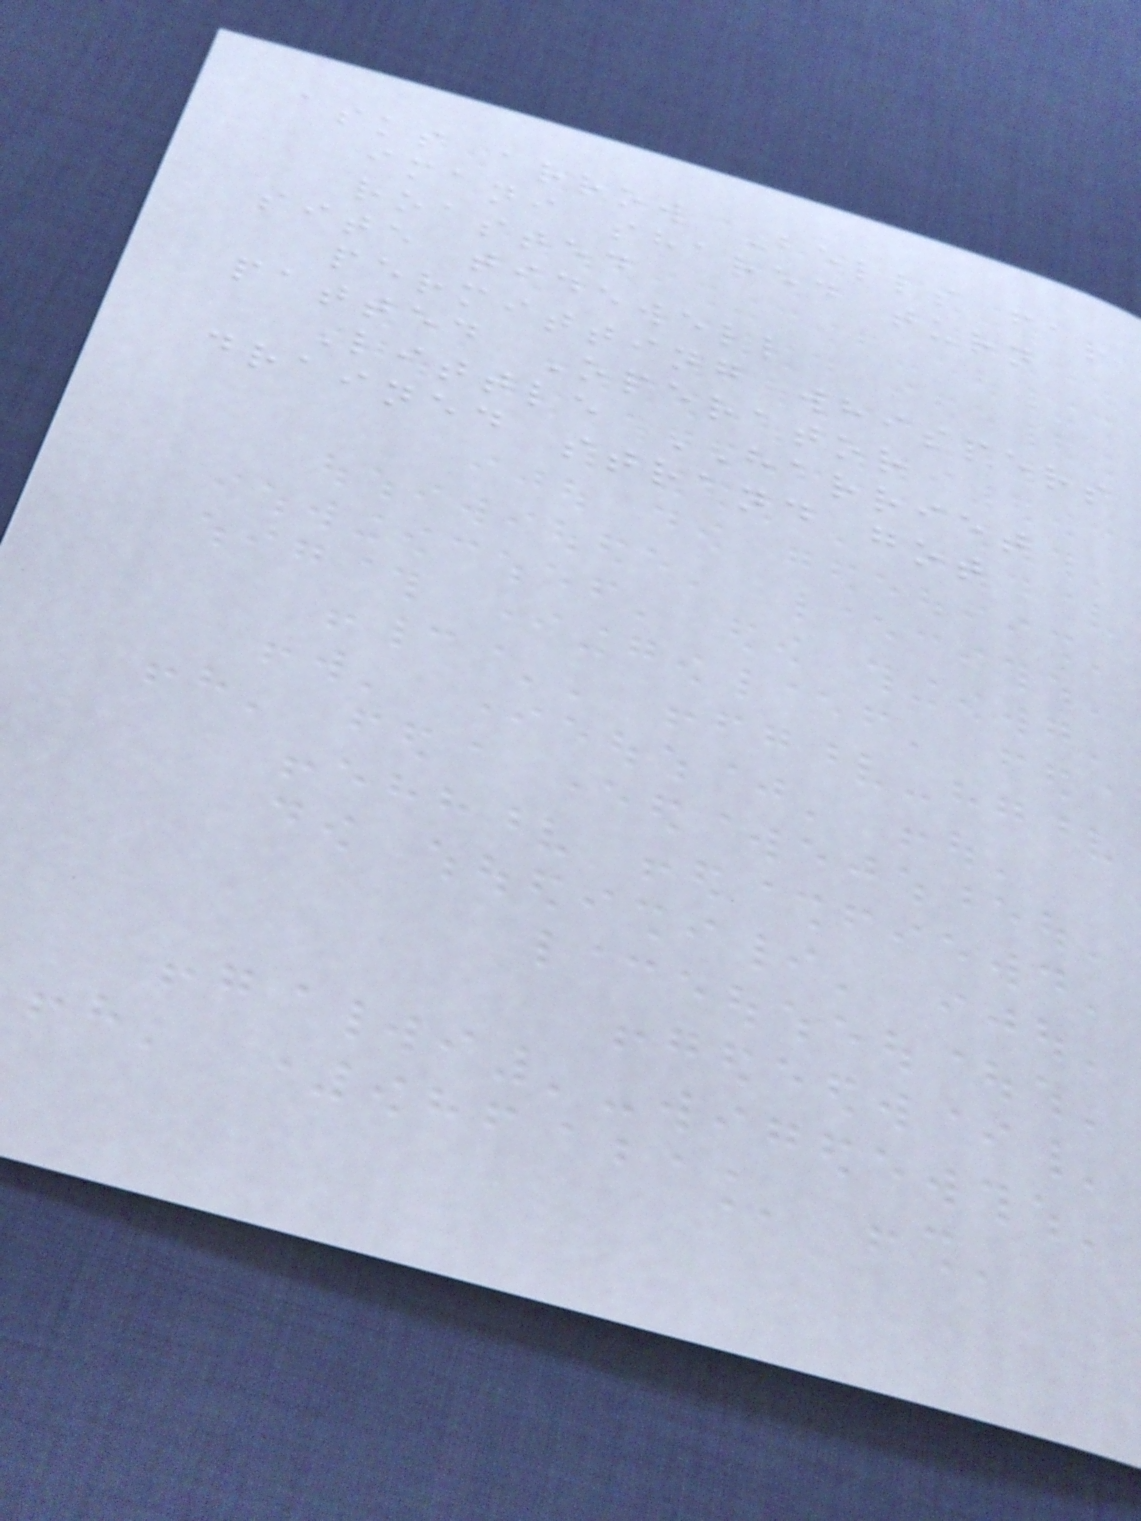asks arrow Bells far
imani shared turn
roasted
site tidewell
permitting whispers
patted Operator
Little HARRIET
drained strand got
